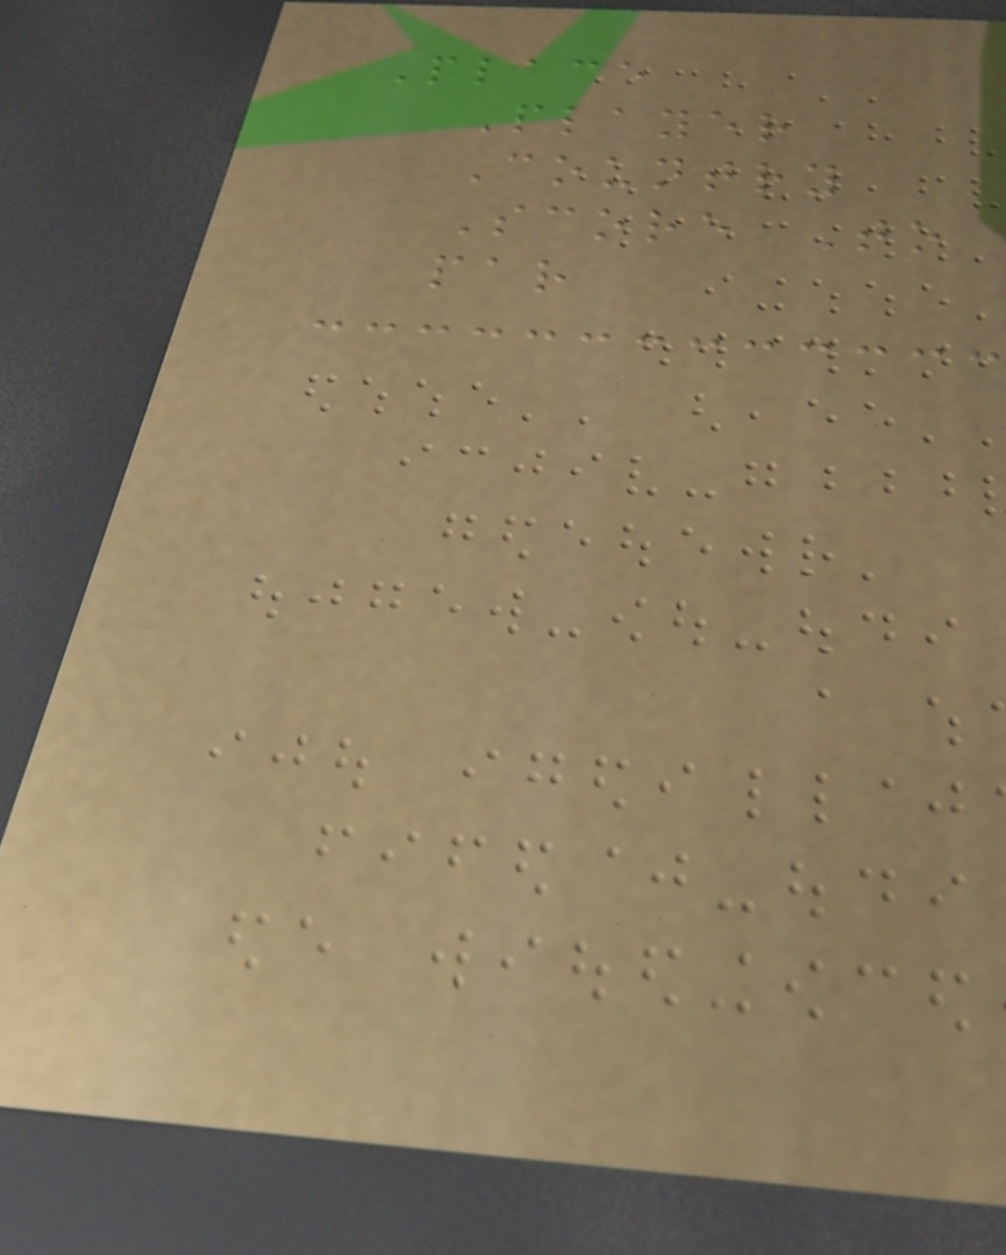Place
Player
Country
Score To
par
